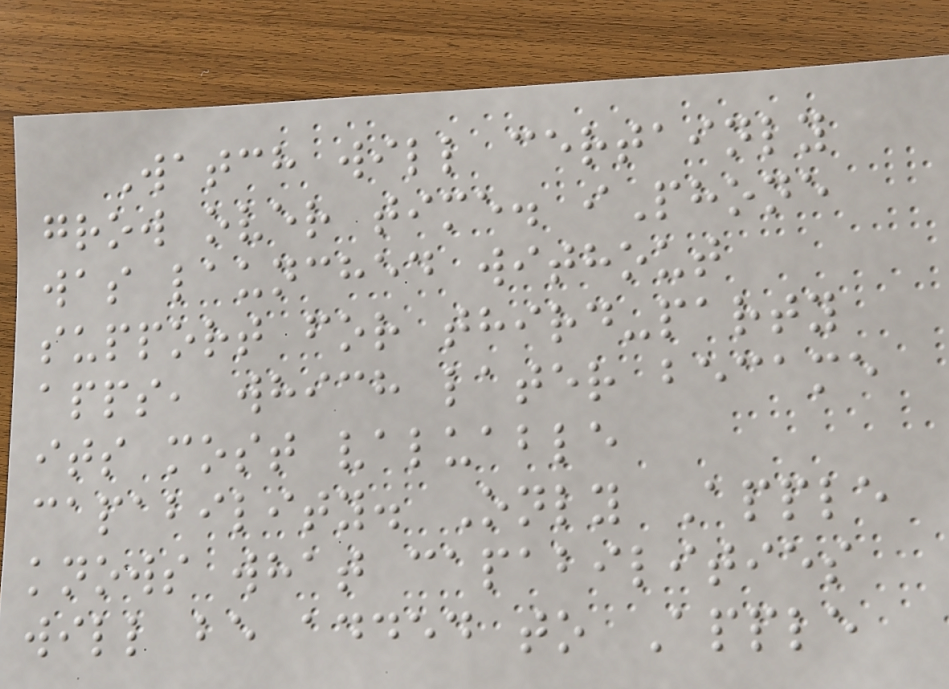Watch will certainly
grow over time. iPhone
was launched without
support for third-party
apps, which later became
its most valuable
capability. Only Apple
knows what capabilities
will be added to Apple
